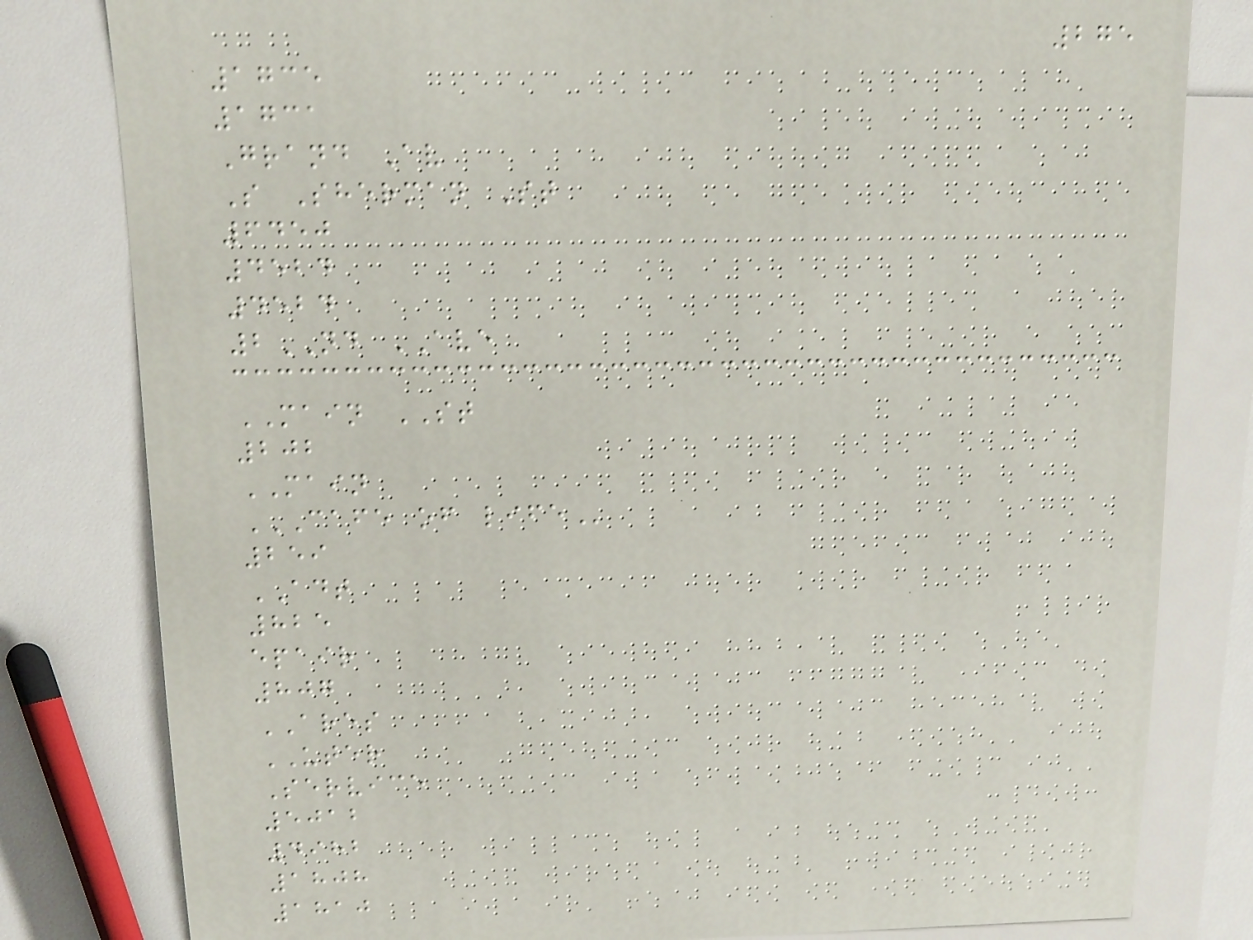275
1735
1731
Grand Av
S Sherman St
6450
4524
4524
2ND AVE
MAIN ST
202
MAIN
CAFE OF LIFE
259
ADT
825
epair
807
ARES
UTER
Service
5012
4982
1808
1810
